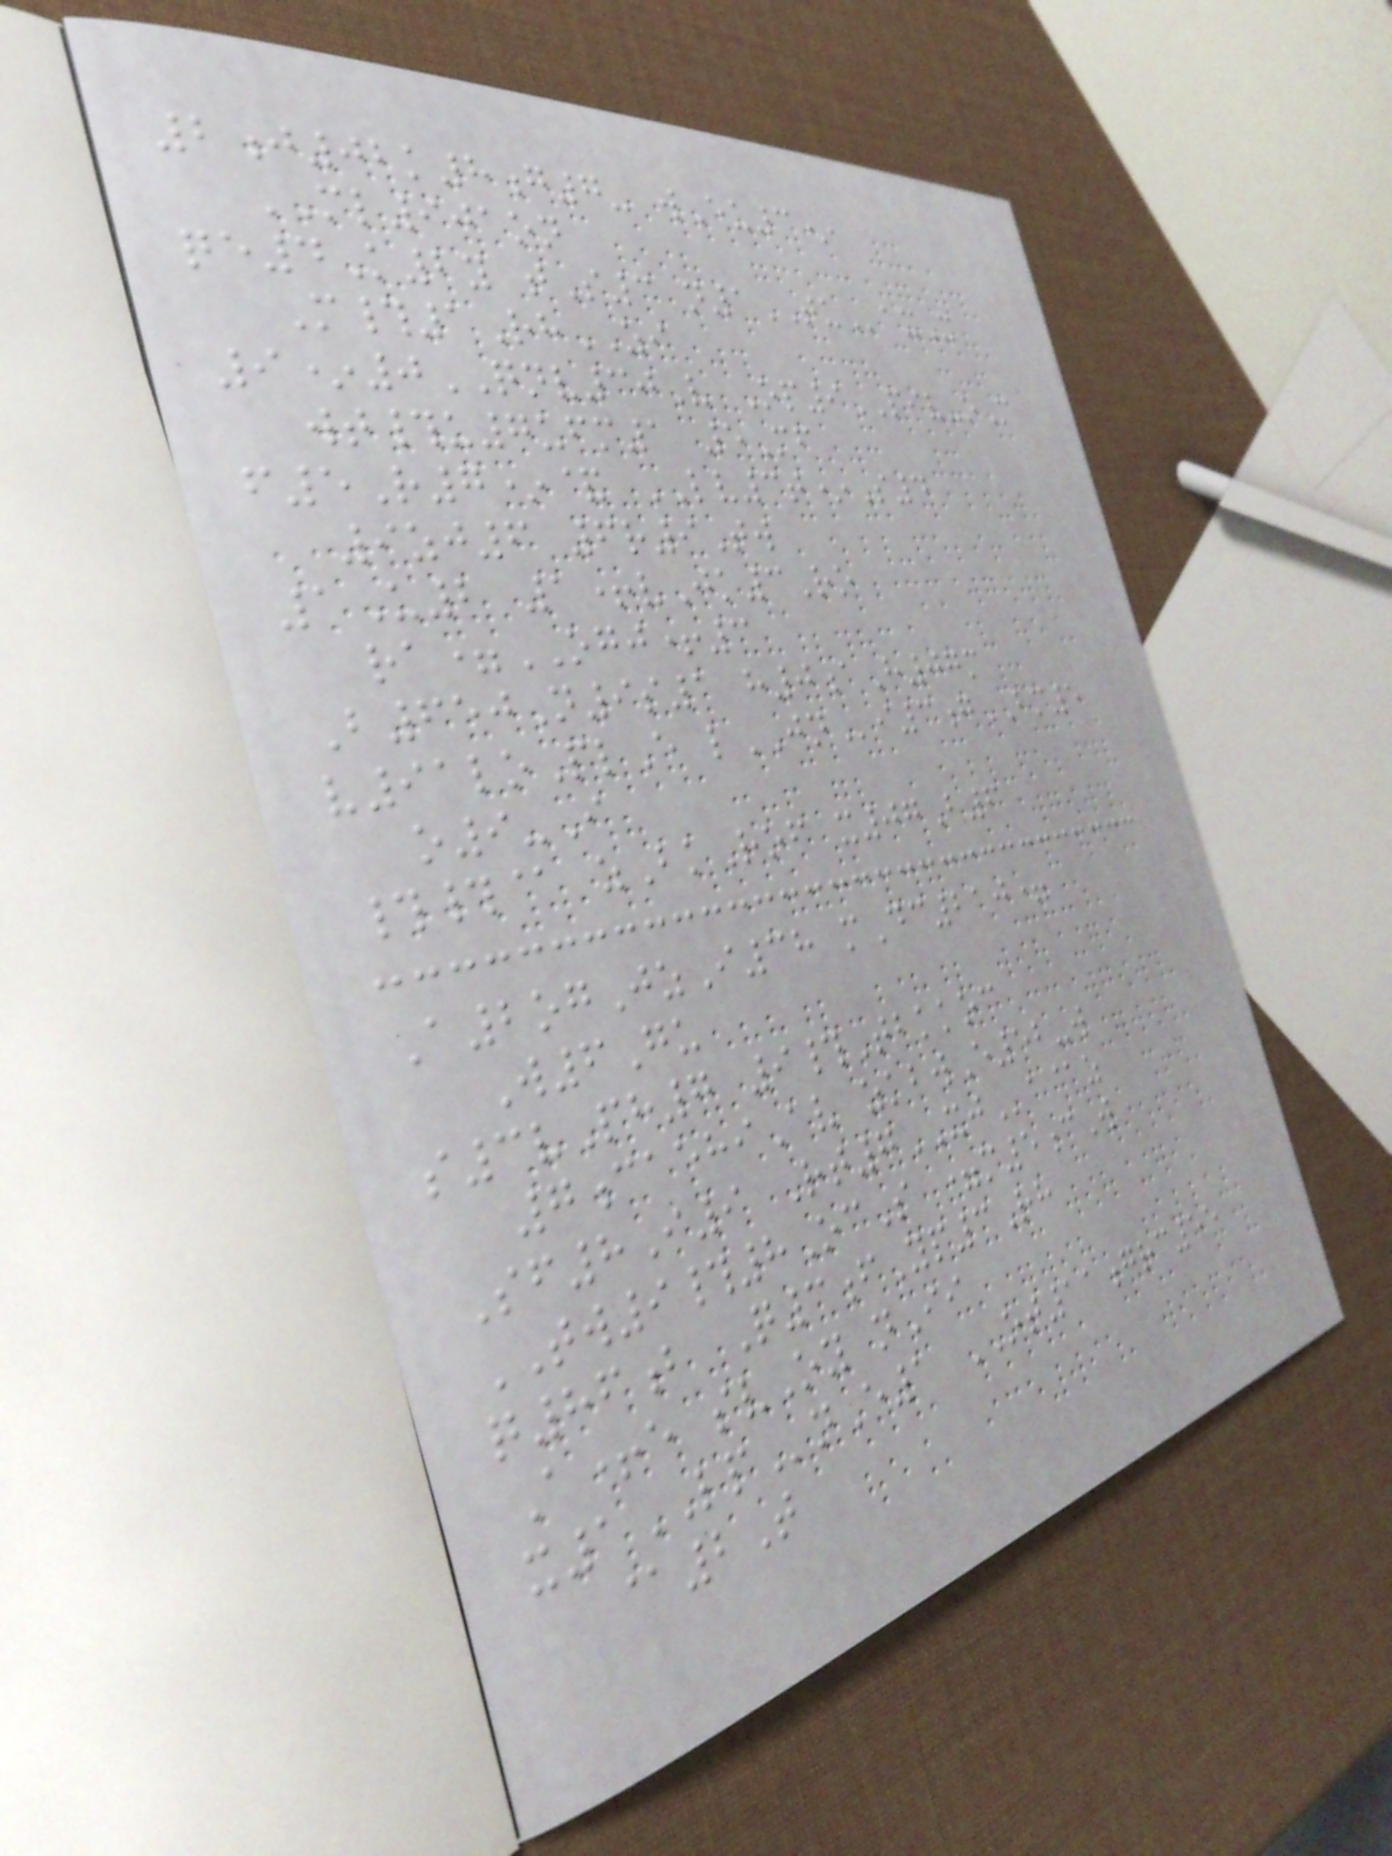2j02k8g7- wEu3*
ML901on
qe4K2y tS3 n1TUaxX
M#1RhZI
9*0QNV30V Op9PIV-oM
wt#u7ufm1 5Mf
f5R7*& LV3t*S4
9zj6 6r9Tw
1U2 1+vJk3Ro
ra=OGJ+3
B650N9s1 h0aH07m
v91loPlE lJNi3gBM5
o9-I
##@ zBkRof x07B6
A2ogJzI38 mDc210=
W6Gu
s3vPh7 9#Tbkkoc
7caehiAv zkbwE52-w
Sf8I9 Rt7XJa@z
TW9#8OcS =m5cW
q86b Q3fYp3Rh
A+e svOy nIi
x1LPnE1 OT11grc55
@2T
